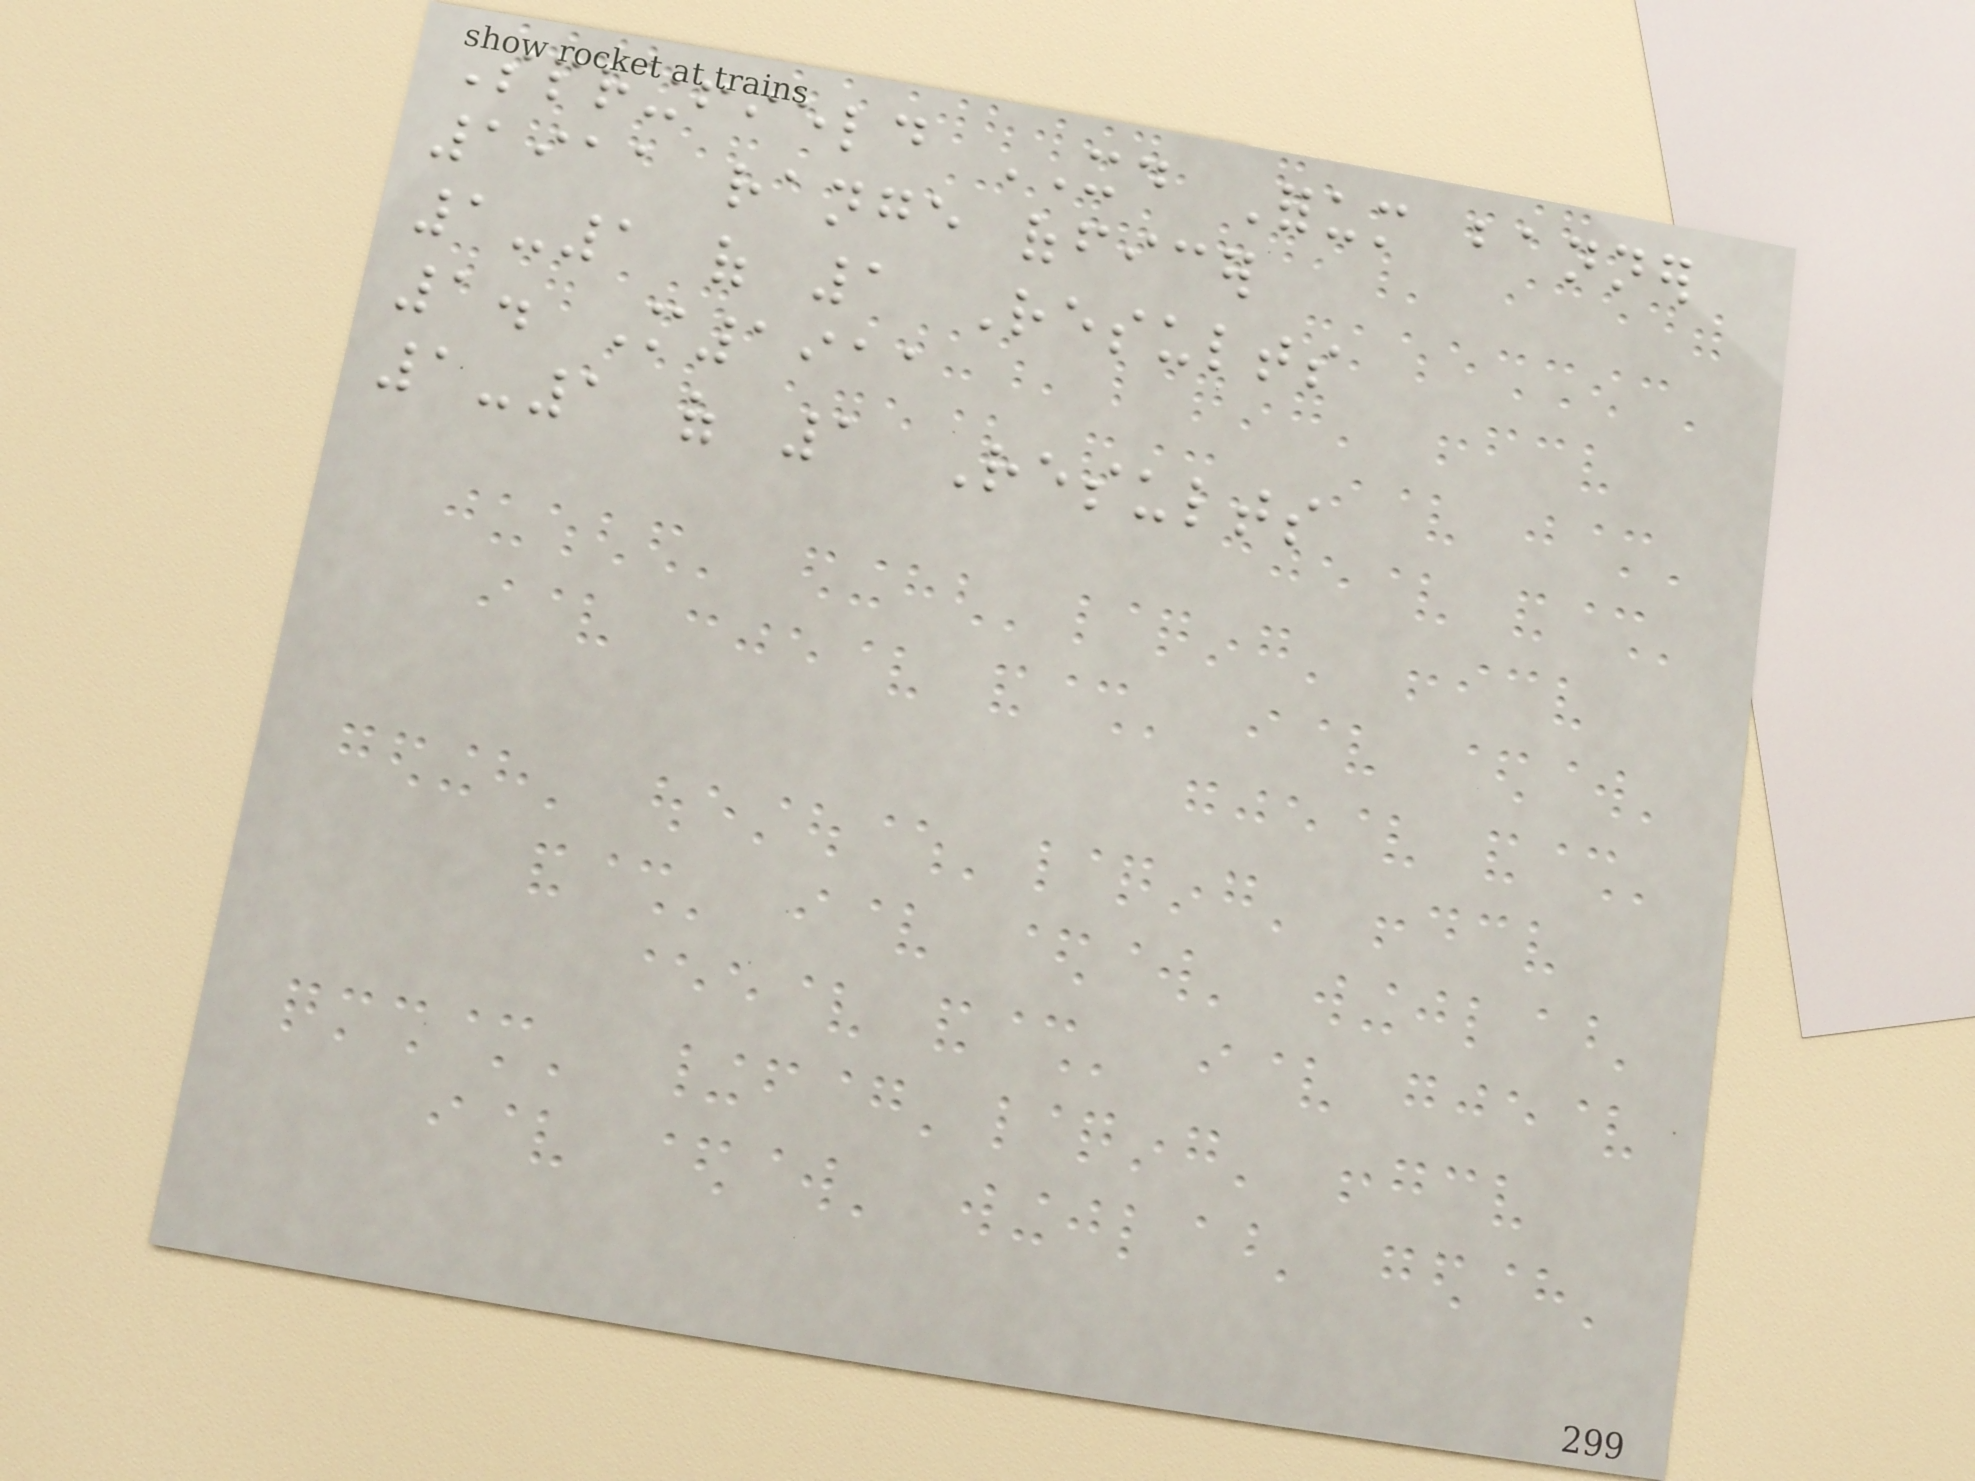Springfield XD Forum banner
1911 range officer
1-1 of 1 Results
1. M1911
1-1 of 1 Results
